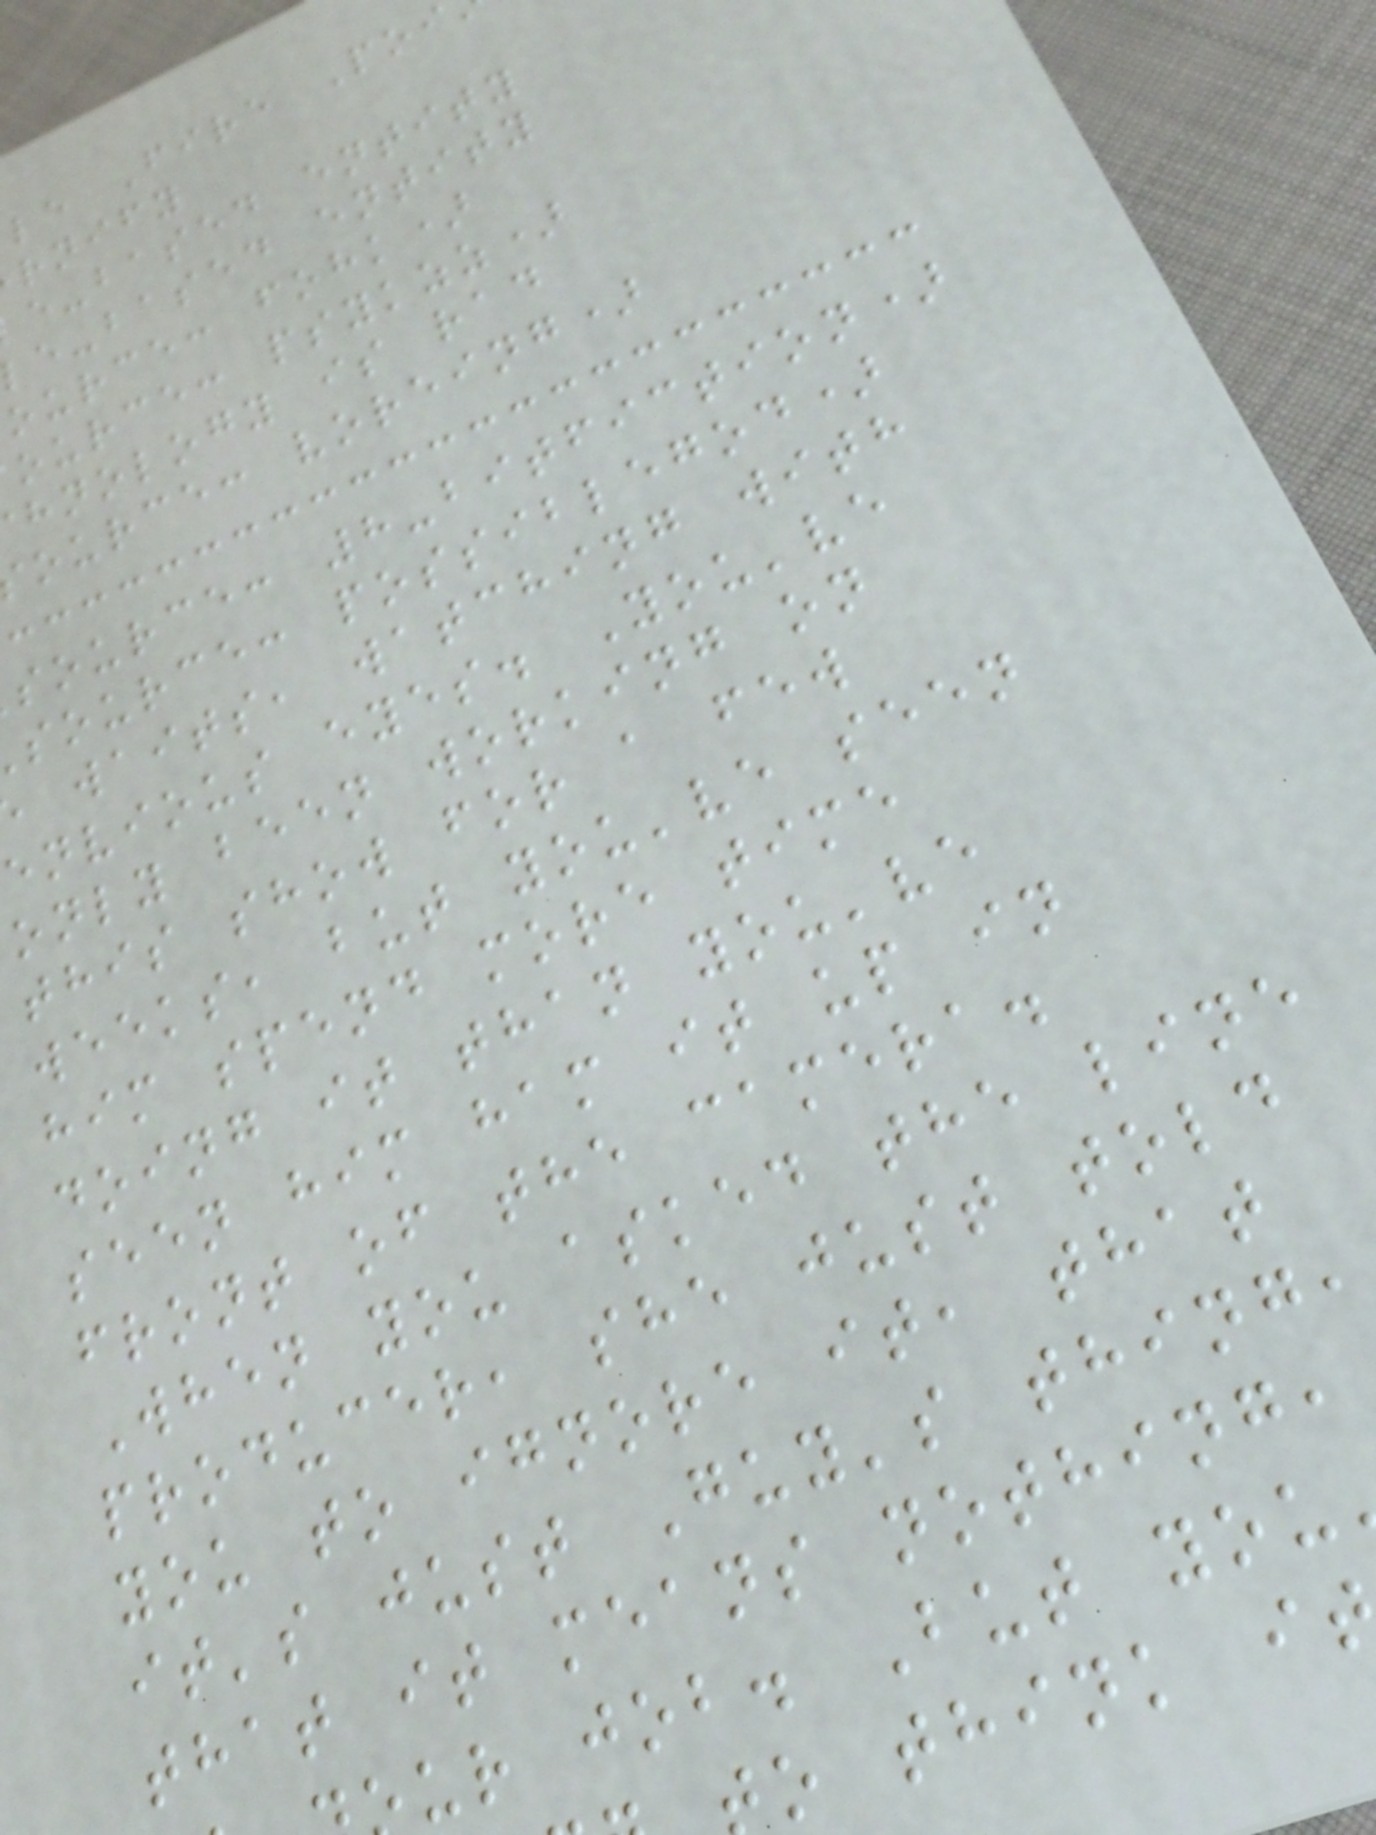le Fire Poi
rnify
e-based entity
le-based entity
ource: fohk)
ource: psykzz)
hnology is rad
ource: voreing)
source: 8-bitfiction)
source: possiblegod)
waits, watching with
envious eyes. You've
only been working on
this show for a few
weeks, but you've seen
him spend more time
doing it than you've
seen him ham it up in
front of the camera.
When you asked the line
producer, she just told
you to ignore it, that
it's just Guy's thing,
that it means nothing,
ur job. But you
o think i
